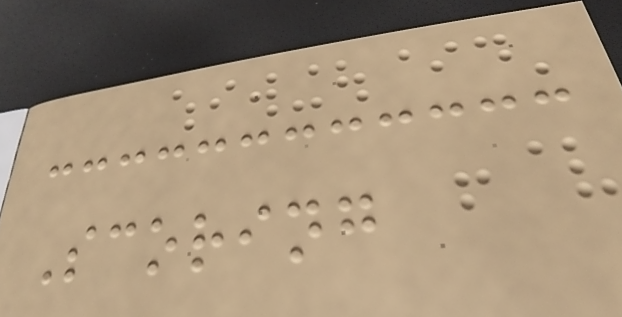Scoring
